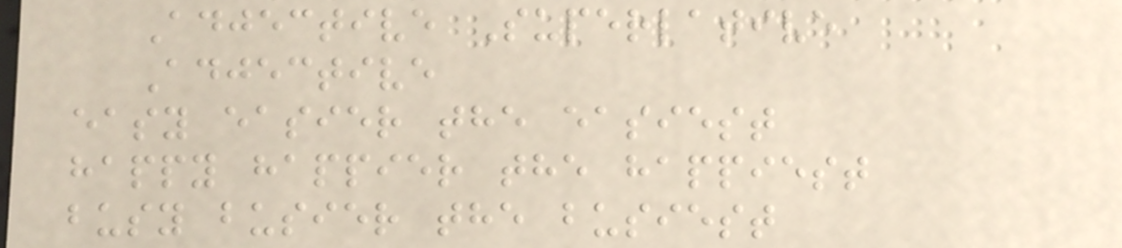Adjective Superlative
Adjective
easy easier the easiest
happy happier the happiest
busy busier the busiest
